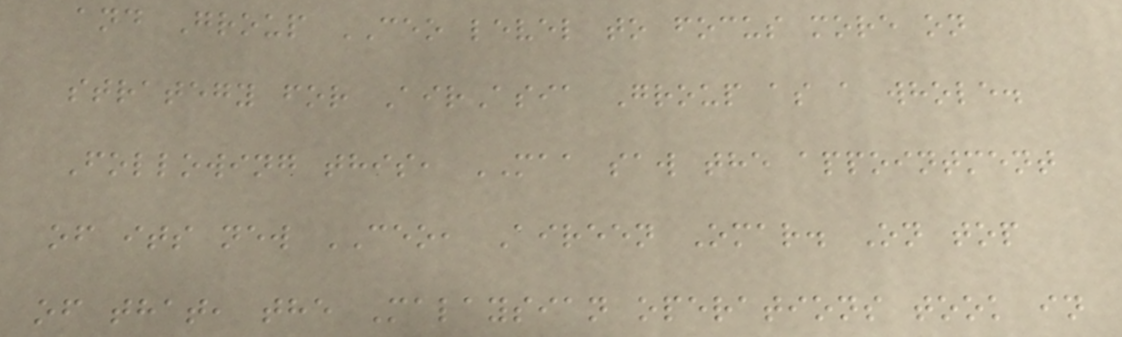and Group CEO level to focus more on
strategy for AirAsia Group as a whole.
Following this, MAA saw the appointment
of its new CEO, Aireen Omar. On top
of that, the Malaysian operations took in
